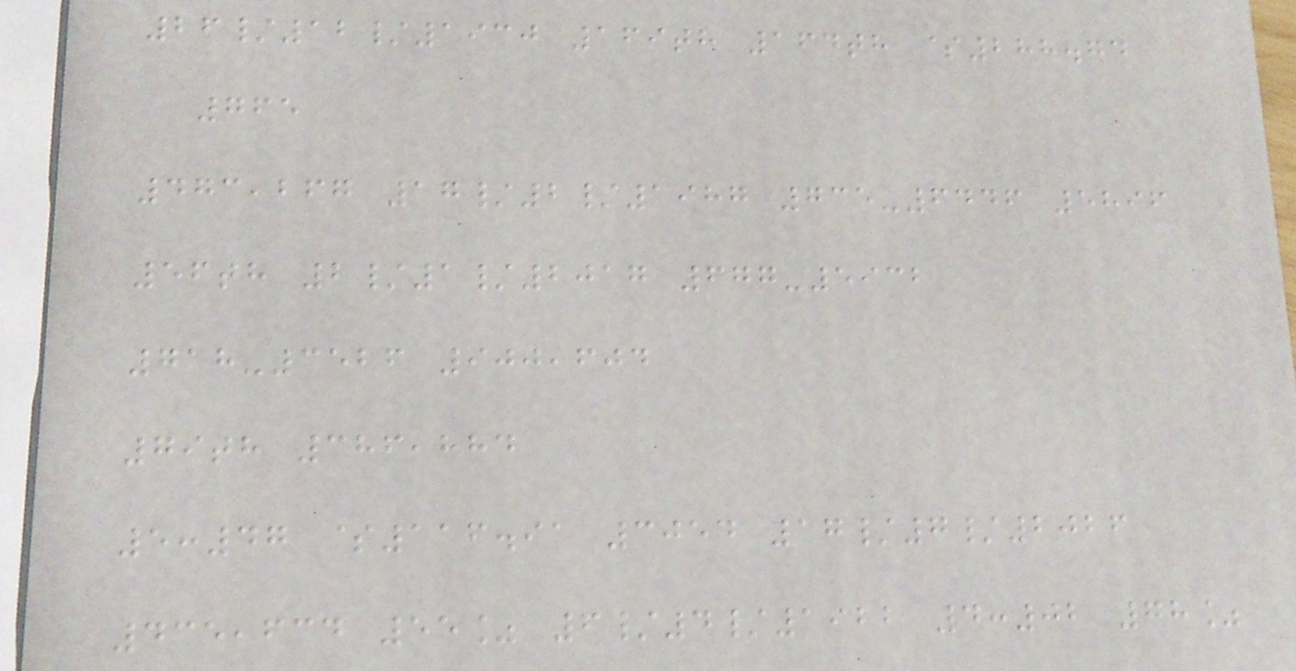26/12/1930 169th 164th $288.74
765
473,267 17/2/1987 735-6446 5896
56th 2/1/2017 677-5932
718-3526 900,604
79th 386,884
5:47 $116.91 3054 17/7/2026
435,634 55% 6/4/1922 4:02 78%
